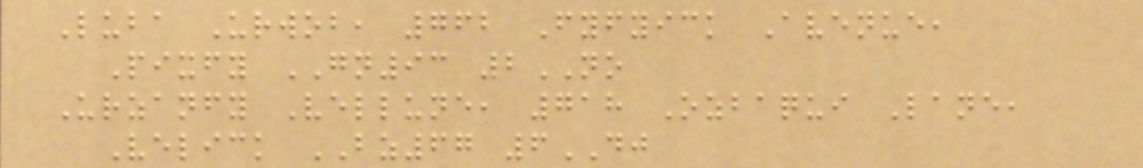Luba Urwob, 762 Fyfyick Avenue,
Pixfy GN93 2NO
Urzanfy Vellune, 718 Ozbaqui Lane,
Velick BZ67 6DJ
